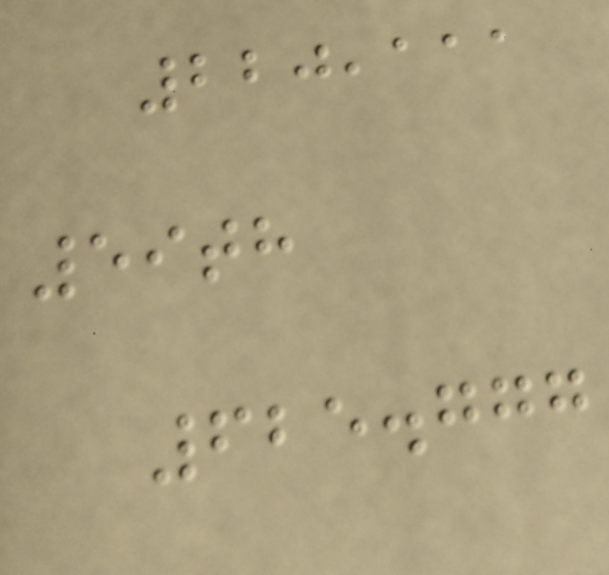220,111
59th
625.777
